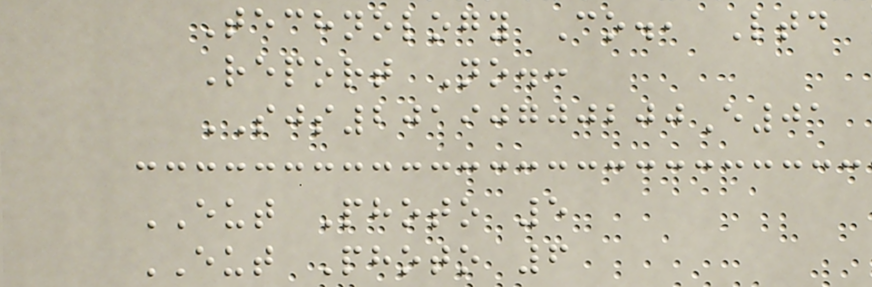Technology Co., Ltd
Report No.:
SJS20190700200E01
EUT Photo 5
EUT Photo 6
